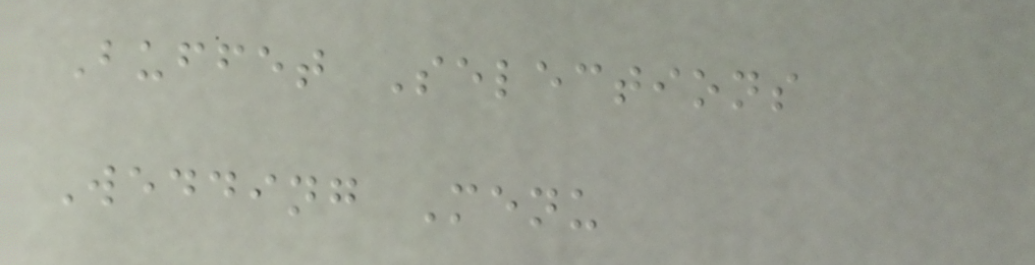Buffet Selections
Wedding Menu
